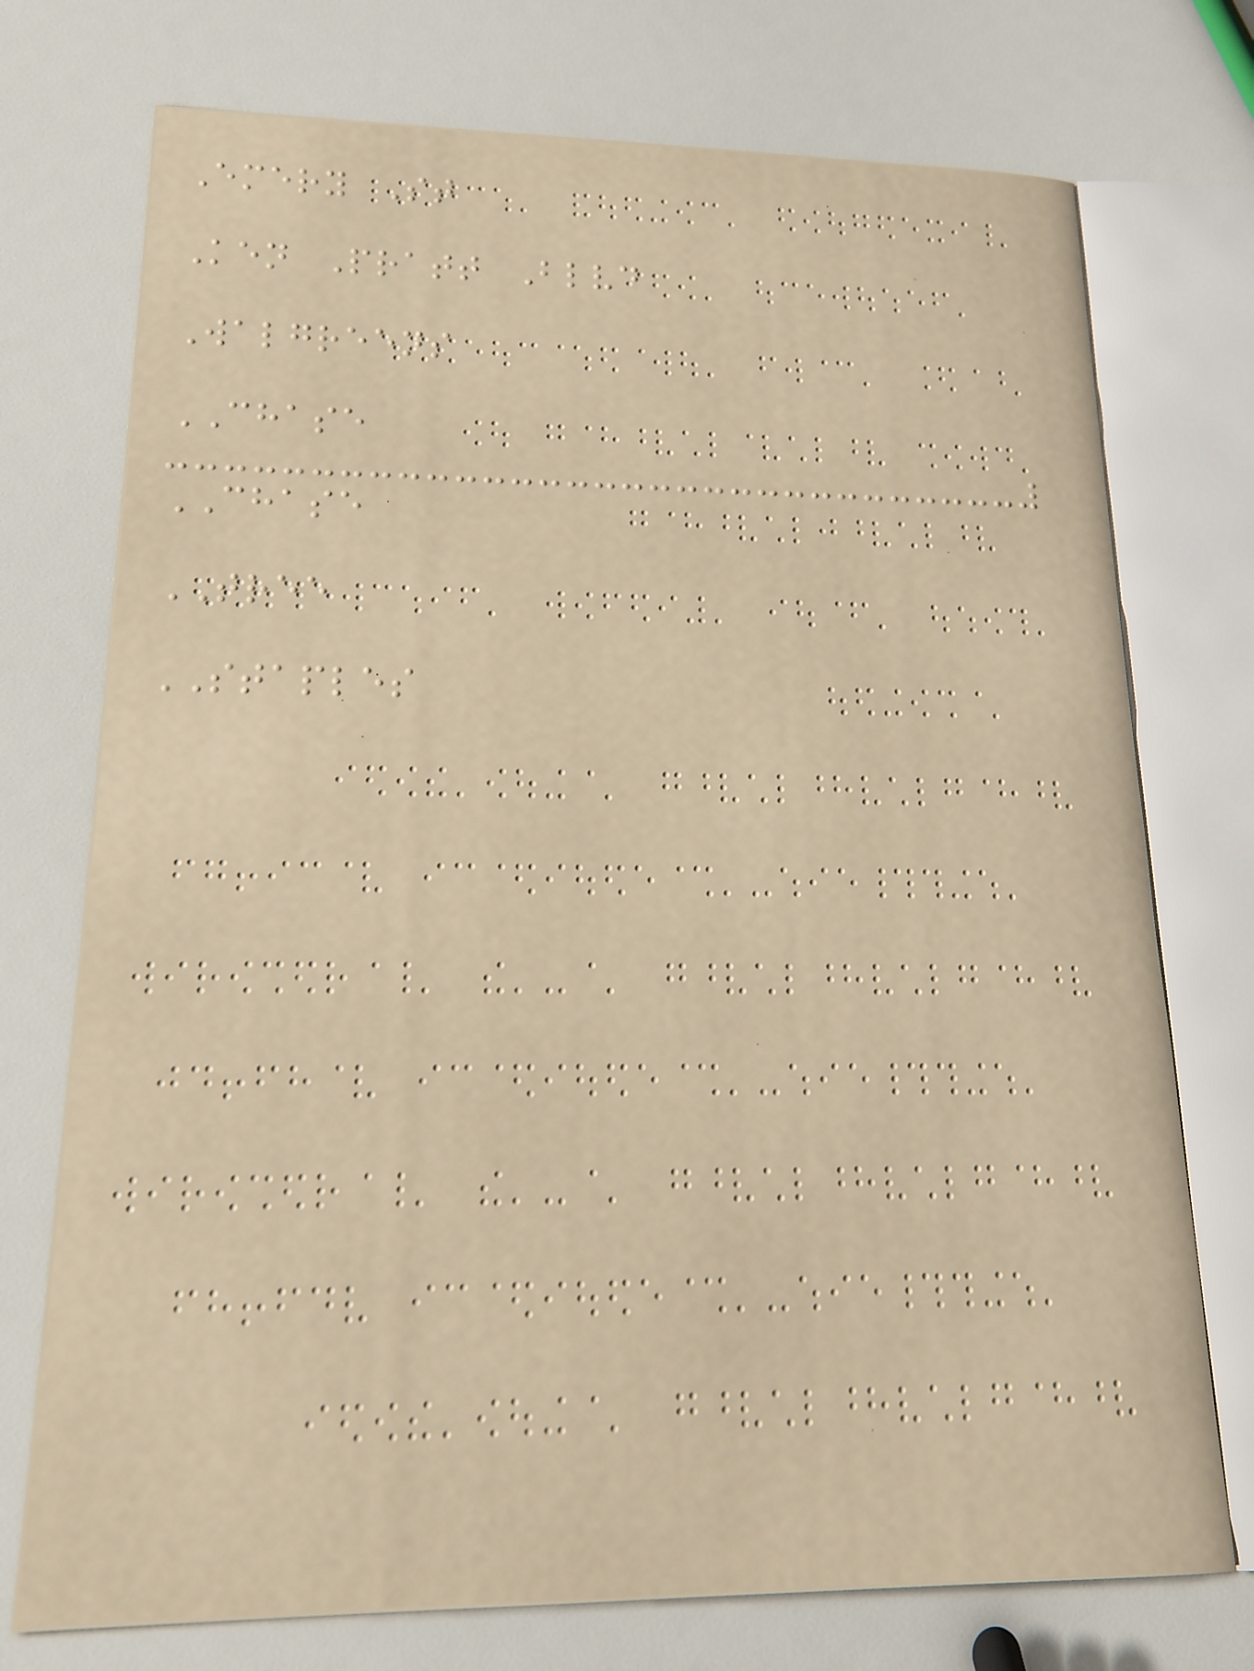Emery St
Ken Pratt Blvd
Walgreens
CHASE
CHASE
TREE
STAPLES
